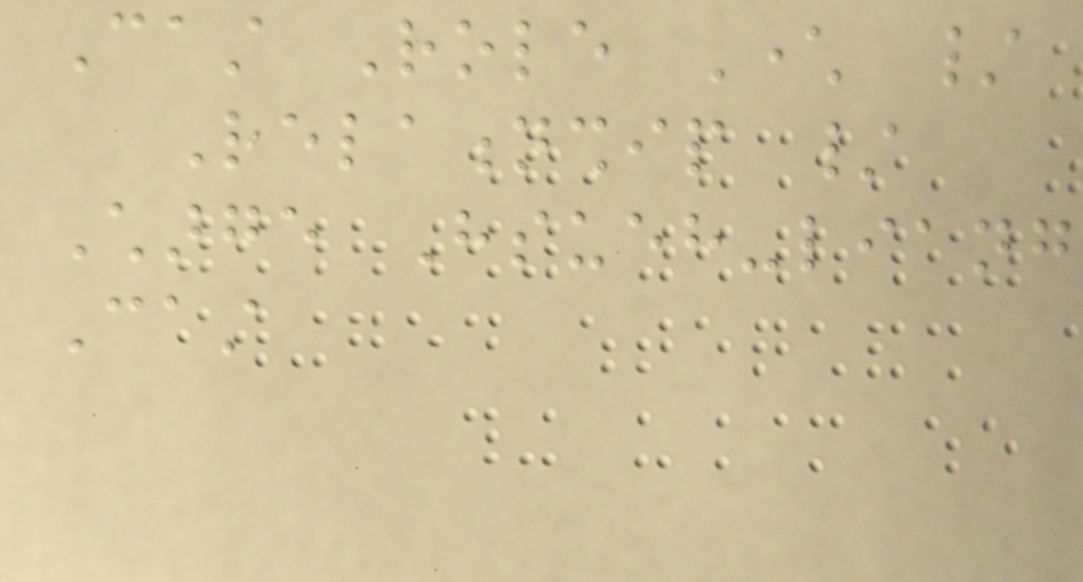Cast Role Character /
Relationship /
Charge Hsueh-liang
Cast
